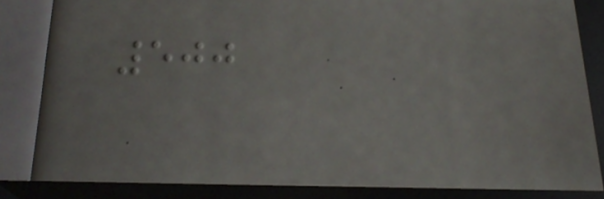500
